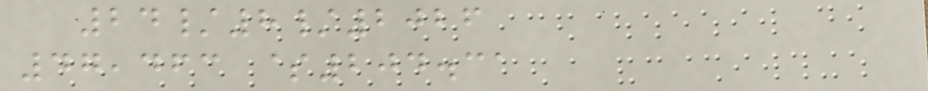24/8/2026
47,463 $204.31
